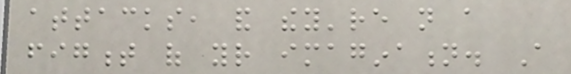attacks, and they're not a
figment of your imagination. A
